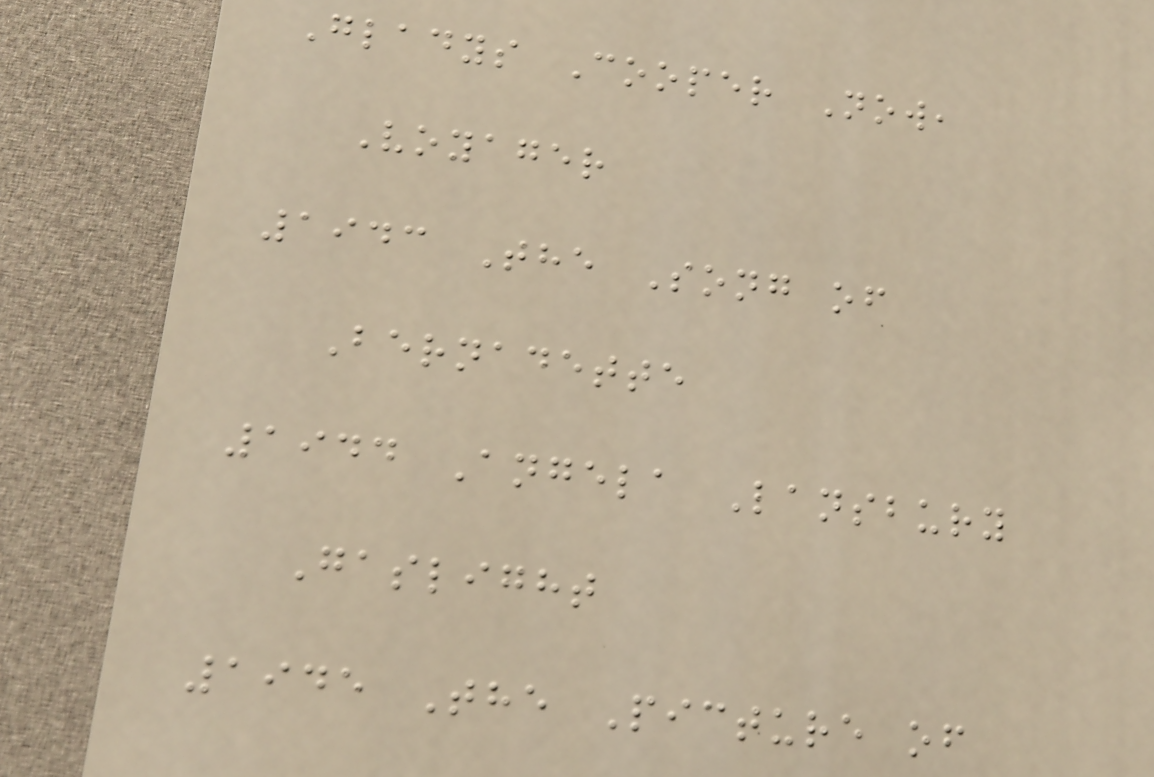Gladys Cooper Now,
Voyager
1943 The Song of
Bernadette
1944 Angela Lansbury
Gaslight
1945 The Picture of
